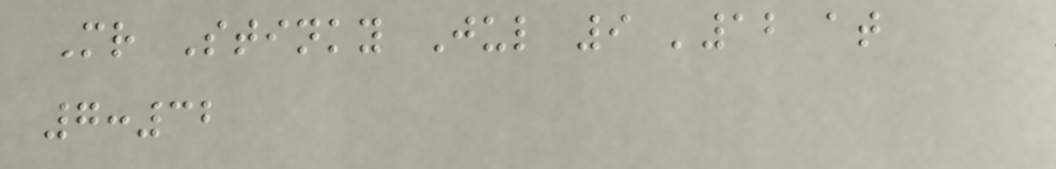Mr Stinky Jul 9 '12 at
7:32
